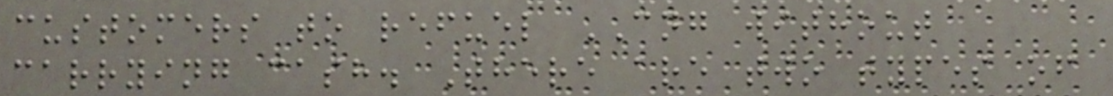customers to refuel CNG without
carrying cash. There are two types of
